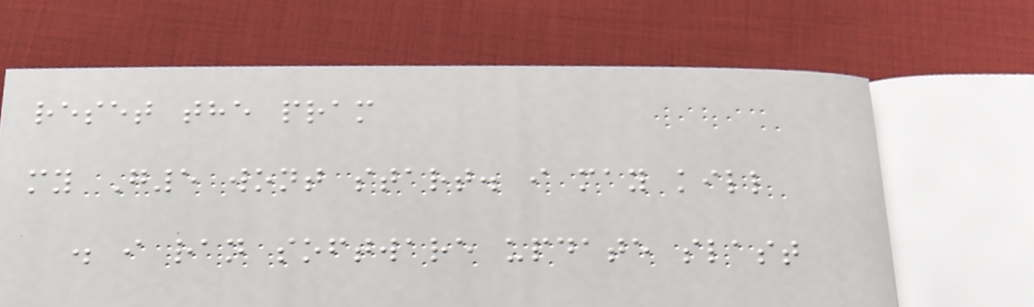reset the pram
my G5 wont start. i may kill
. i ran software update slast
